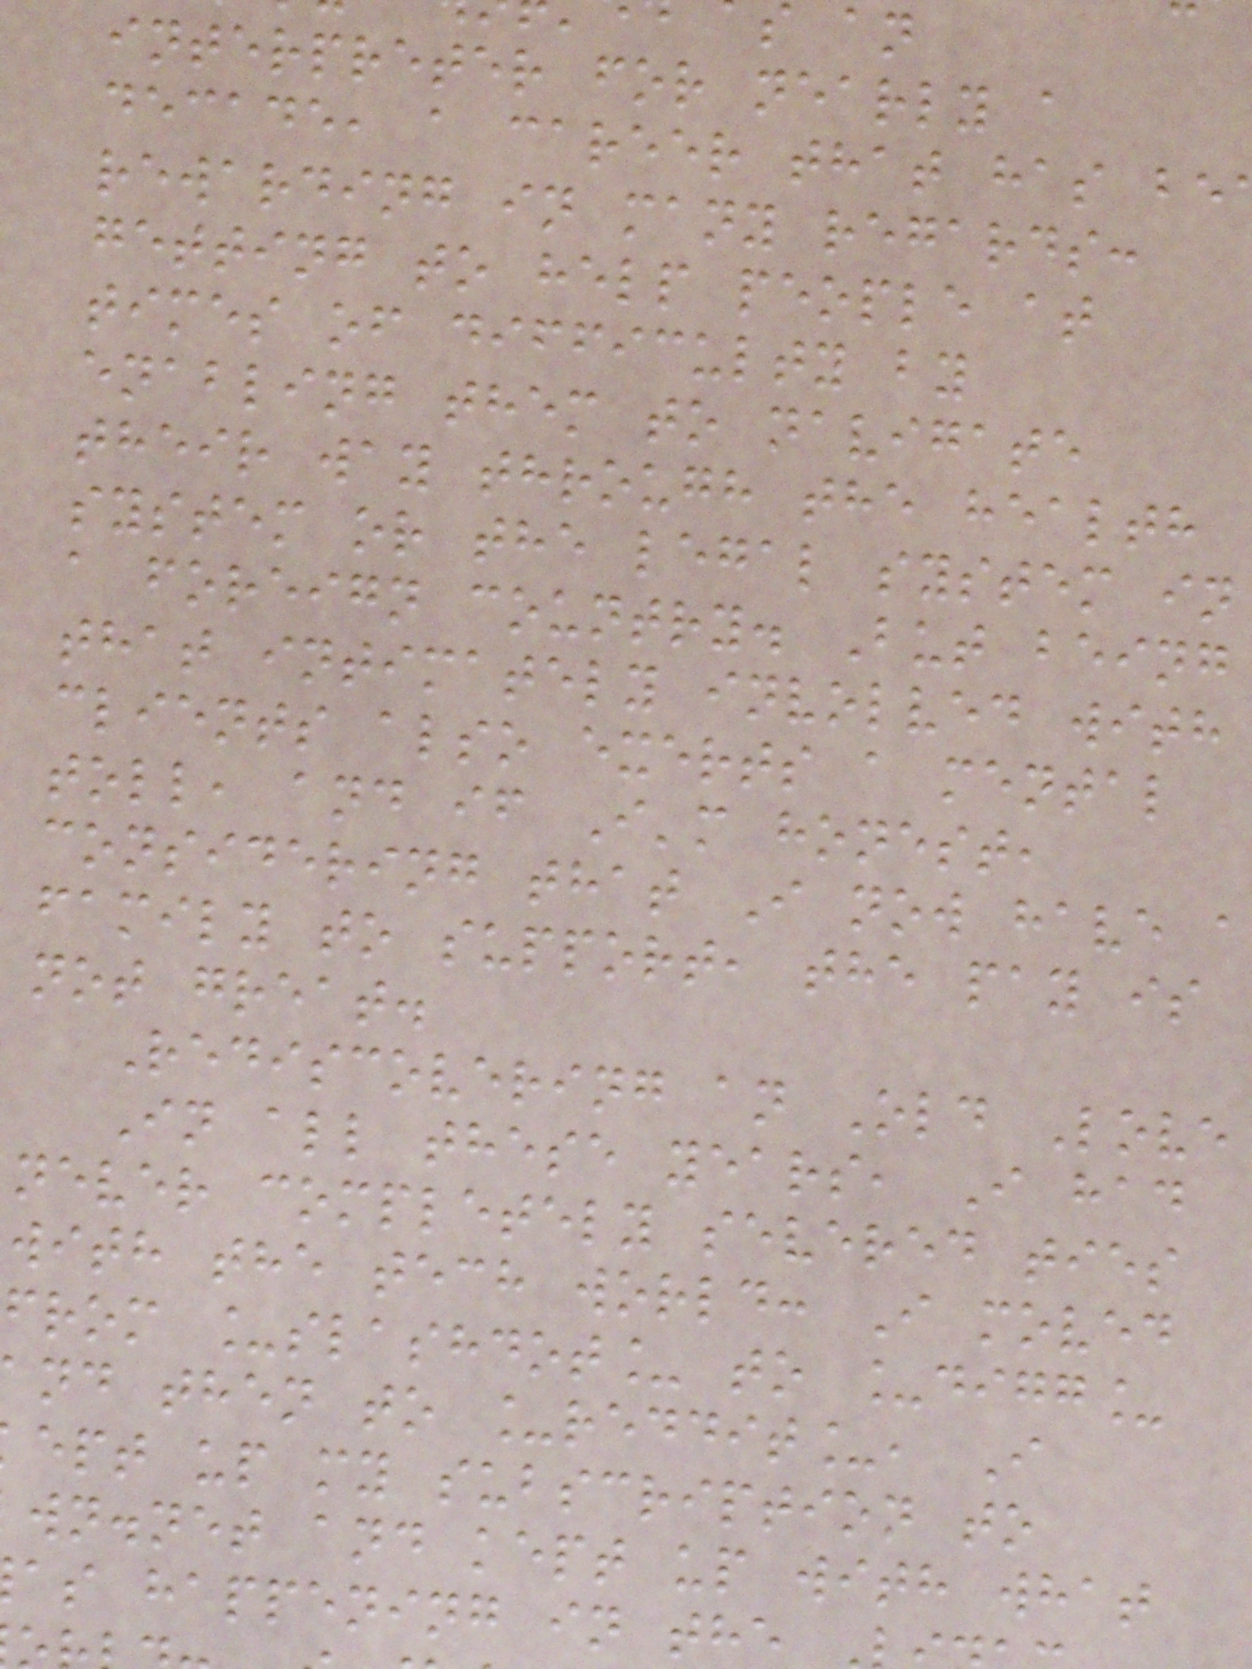interpreter for nearly a
decade, a career that has be
rewarding in many regards:
getting to help people at
times of difficulty by
enabling them to navigate
their way through the health
system or the legal system in
a foreign country. But being
that intimately involved with
clients also exerts a mental
toll, and if I'm honest,
considering that I now have a
family to support, the pay is
not great.
Rediscovering an Old Love
In all these years, I had
never completely severed ties
with the tech world: I moved
from _slashdot_ to _digg_
nd then to _reddit_, I
ept up my subscription to
wn.net and kept up with what
as happening in the
